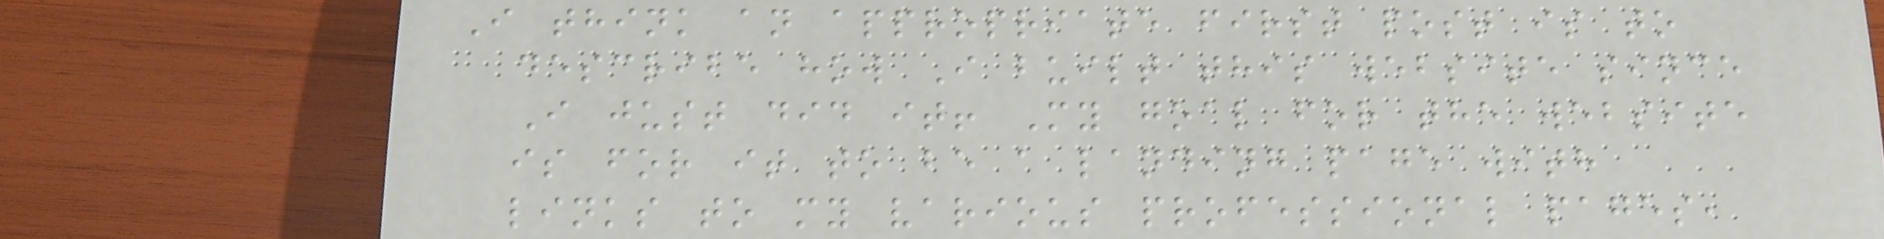I think an appropriate first post is to
describe how I built this website since
I just did it! My goal for the website
is for it to be a landing page with
links to my various professional pages,
